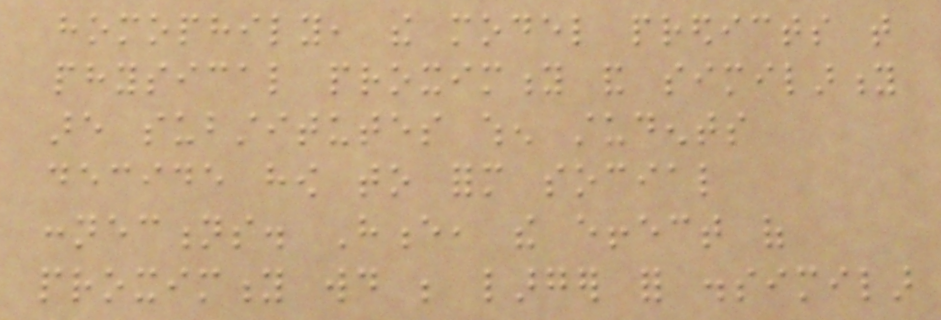homophily, the model predicts that
physical proximity and similarity
are substitutes when students
decide how to form social
connections. Hence, the effect of
proximity would be larger for dissimilar
